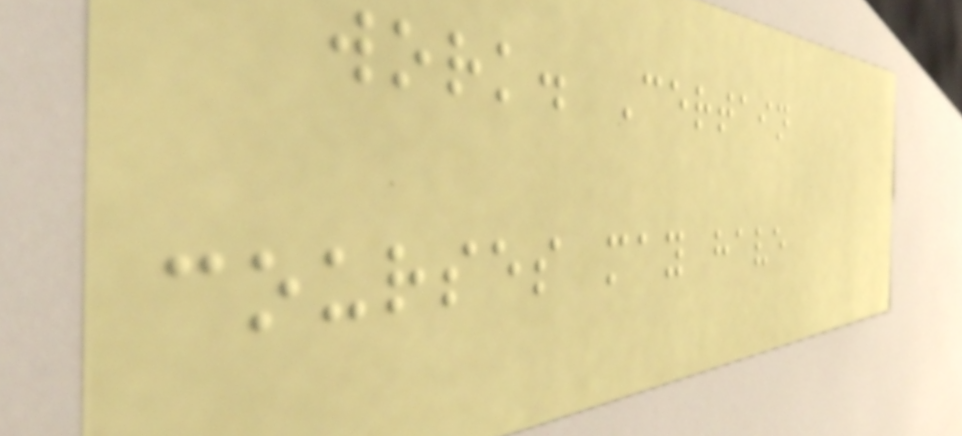work. Certain
courses may have
